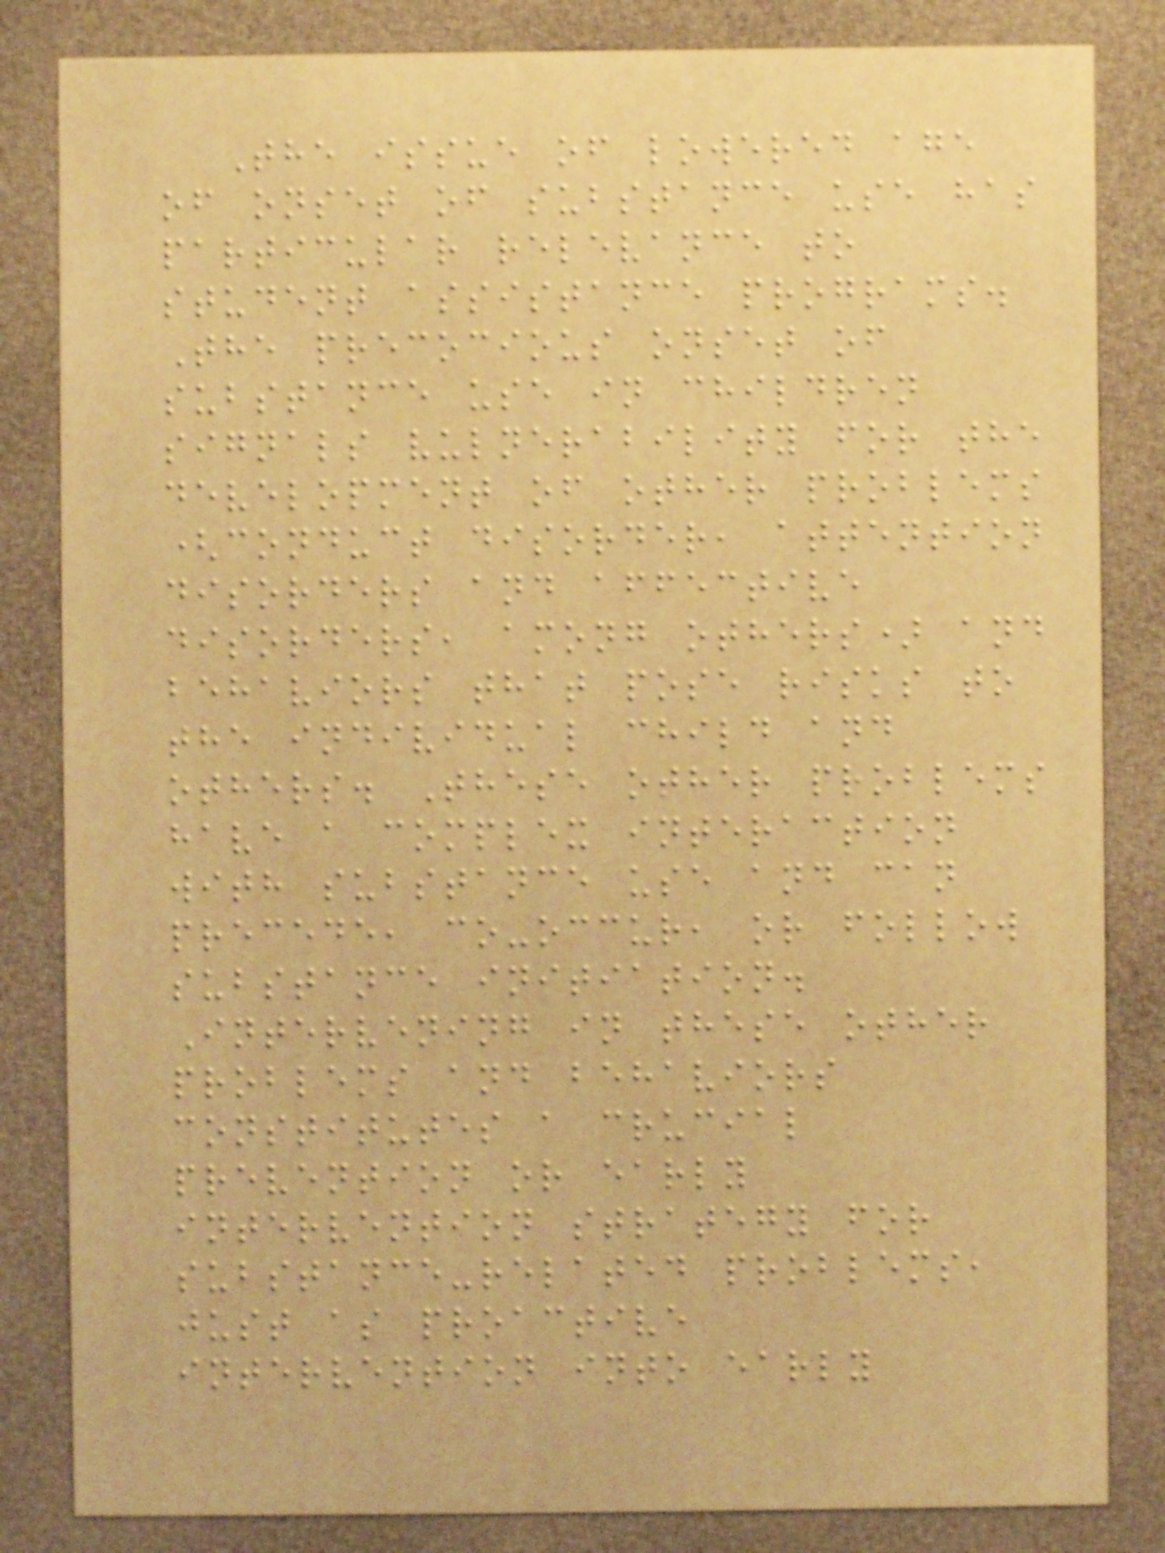The issue of lowered age
of onset of substance use has
particular relevance to
student assistance programs.
The precocious onset of
substance use in children
signals vulnerability for the
development of other problems
(conduct disorder, attention
disorders and affective
disorders, among others) and
behaviors that pose risks to
the individual child and
others. These other problems
have a complex interaction
with substance use and can
precede, co-occur, or follow
substance initiation.
Intervening in these other
problems and behaviors
constitutes a crucial
prevention or early
intervention strategy for
substance-related problems,
just as proactive
intervention into early
